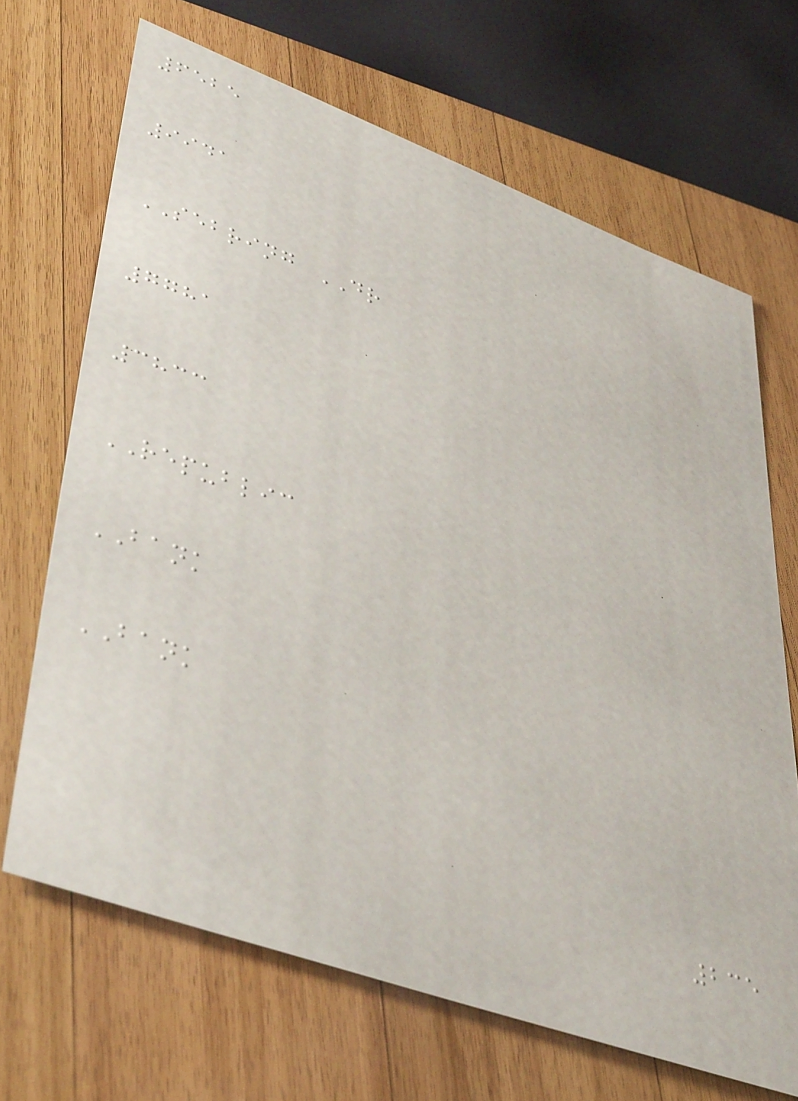6525
9941
SEBRING DR
7781
3833
REPUBLIC
BANK
BANK
235
